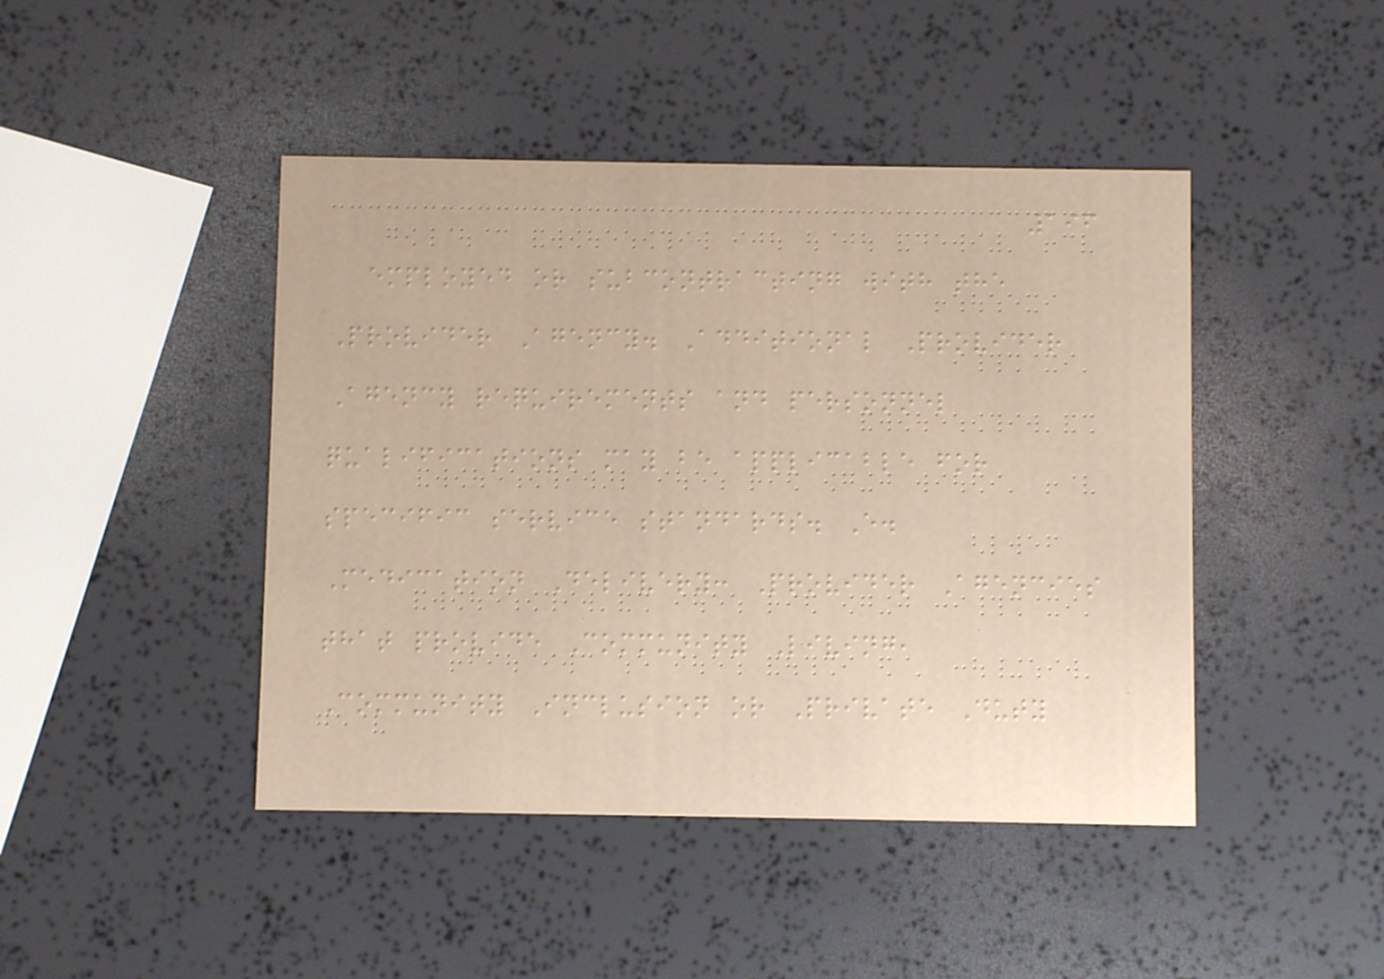196
employed or subcontracting with the
Provider Agency. Additional Provider
Agency requirements and personnel
qualifications may be applicable for
specific service standards. E.
Medication Delivery: Provider Agencies
that provide Community Living,
Community Inclusion or Private Duty
